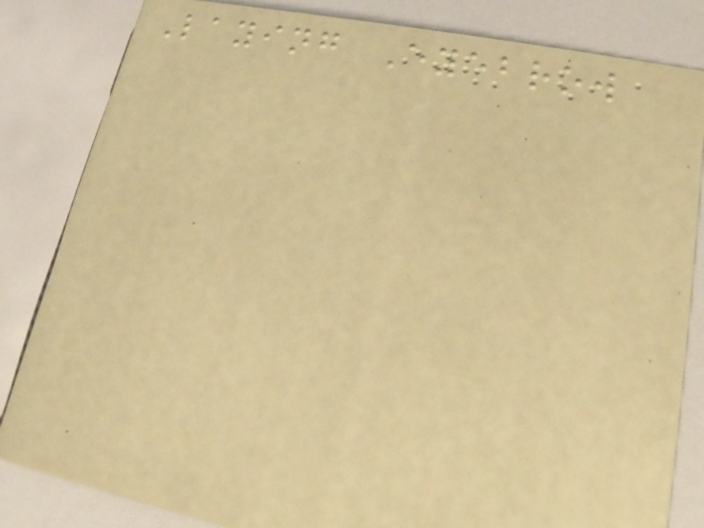Laying Eyebrow
